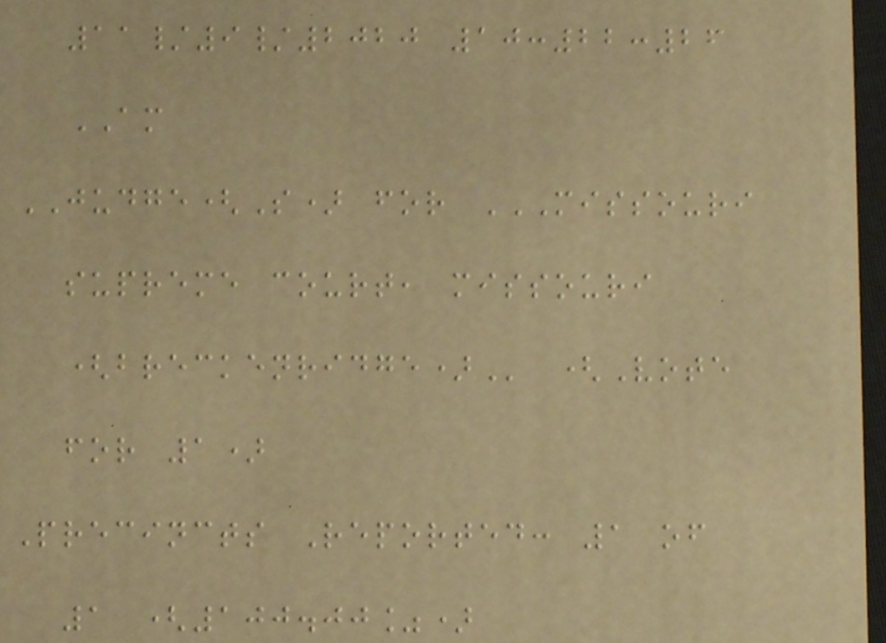11/9/2020 10:22:26
AM
JUDGE(S) for MISSOURI
SUPREME COURT, MISSOURI
(BRECKENRIDGE) (Vote
for 1)
Precincts Reported: 1 of
1 (100.00%)
